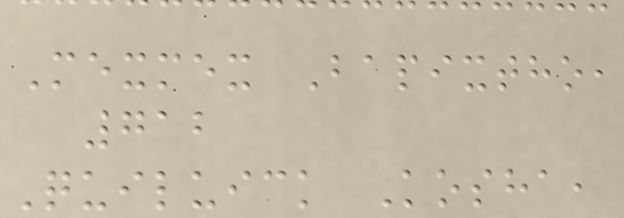Mexmex Bapixtho,
712
Quiluick Kosha,
